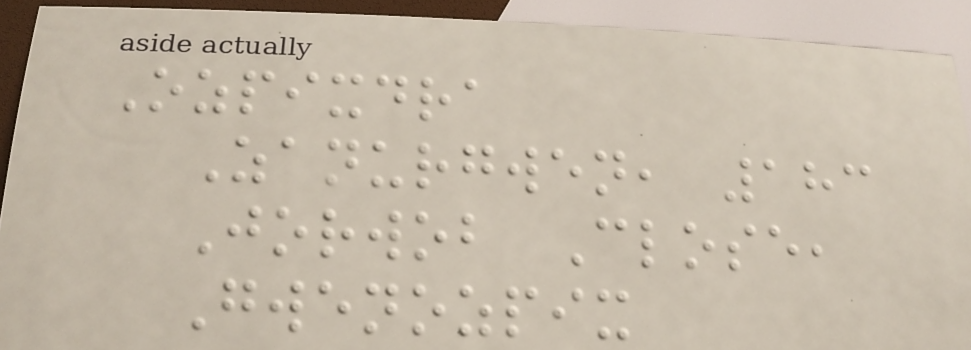Ozpixdra
Zanurgwen, 183
Jorwob Close,
Gwenozpix
